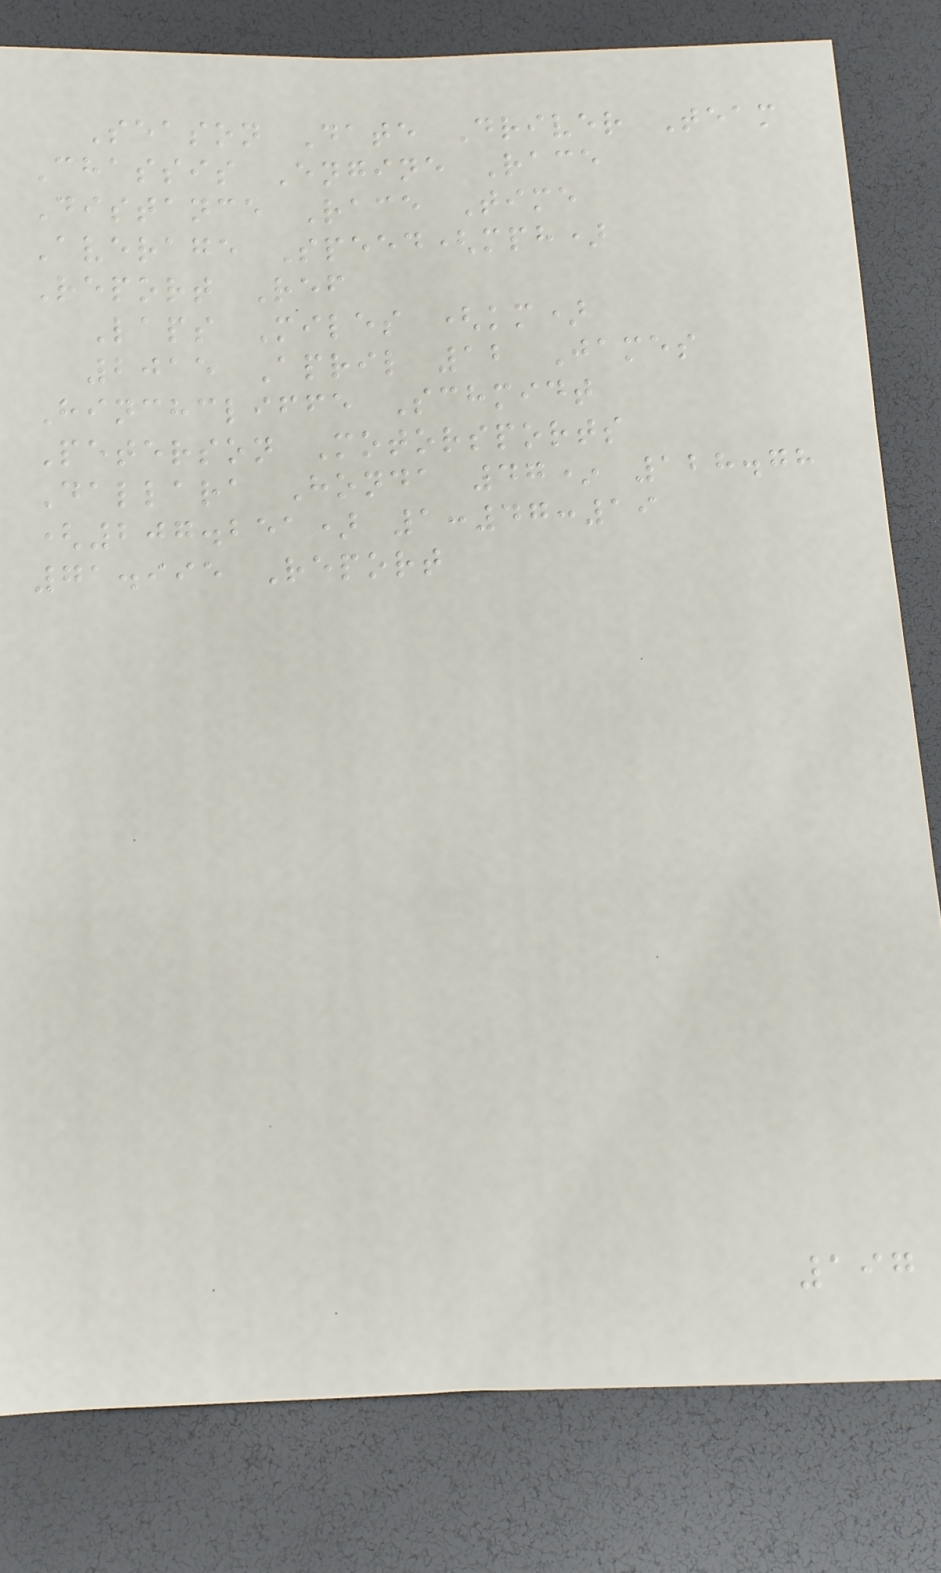Season Date Driver Team
Chassis Engine Race
Distance Race Time
Average Speed(mph)
Report Ref
Laps Miles (km)
2015 April 12 James
Hinchcliffe Schmidt
Peterson Motorsports
Dallara Honda 47* 128.78
(207.251) 1:47:19
71.995 Report
197
